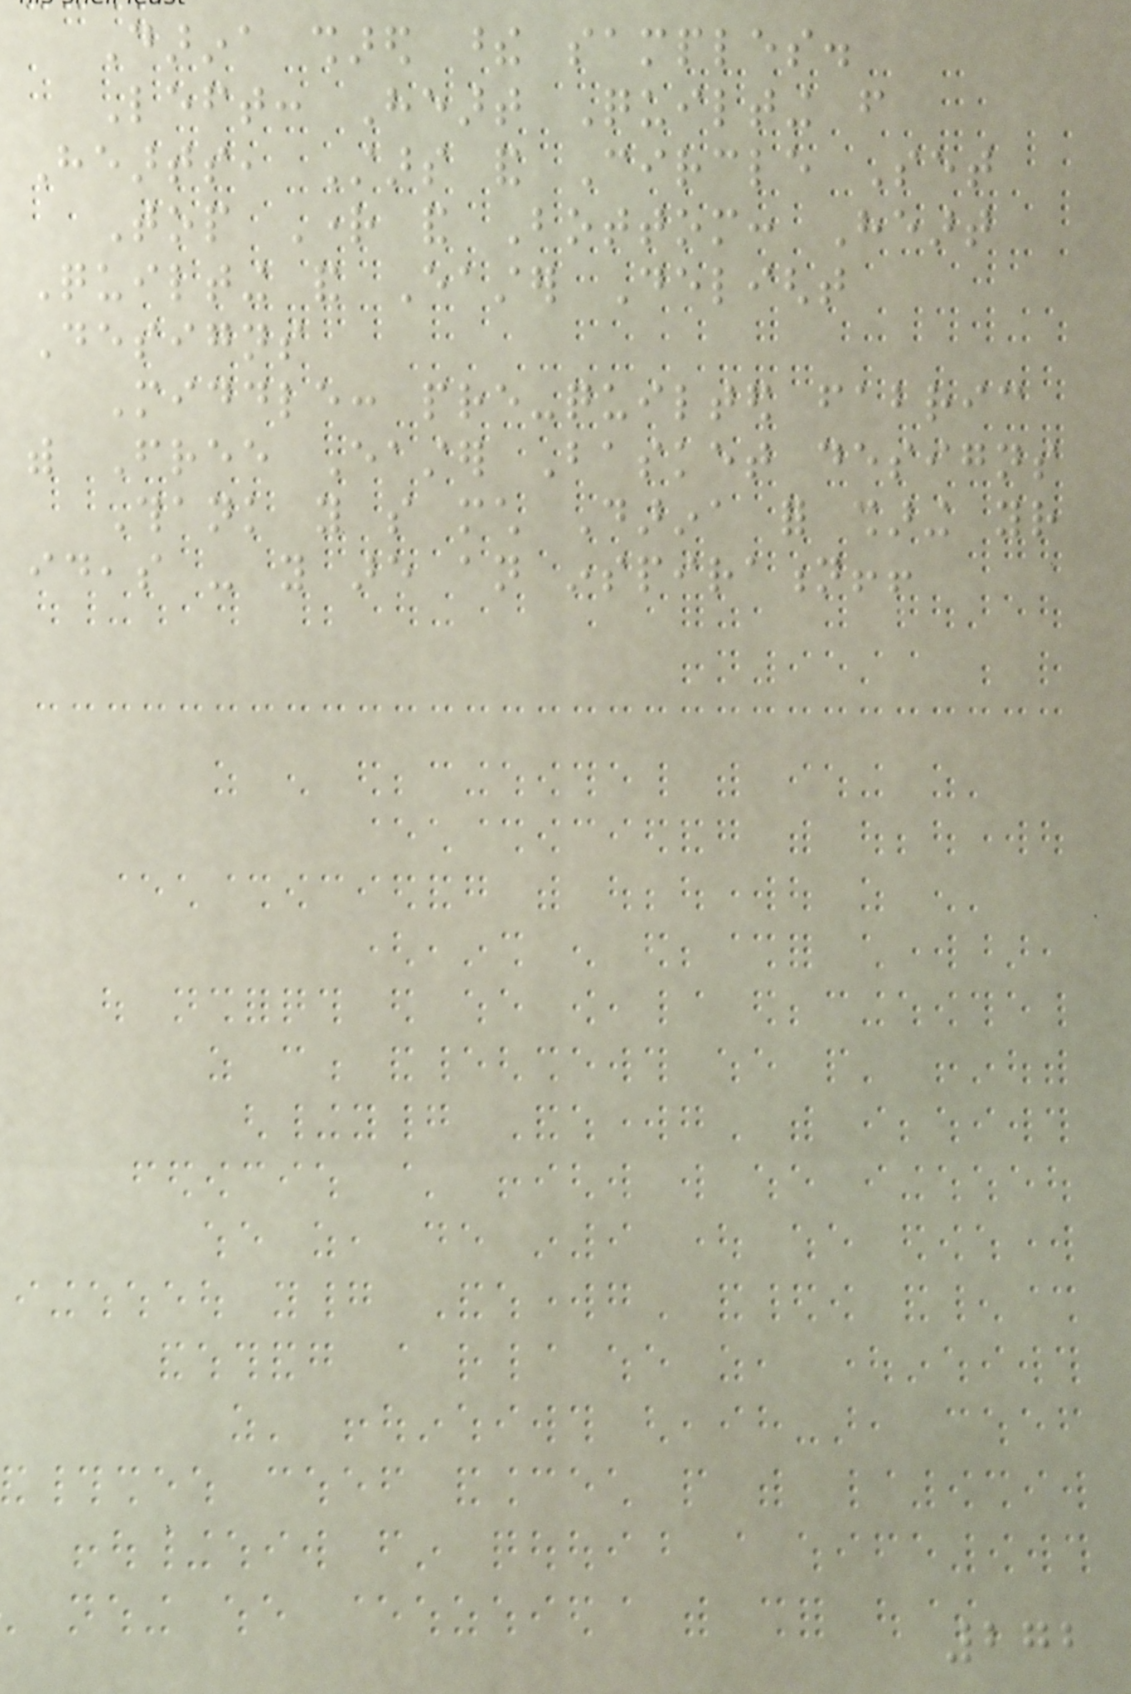Darina shared these samples.
Left: Heart Quilting from
Hearts, Stars and Circle Set
Top Right and Bottom: Heart
Quilting and Easter Delight
Designs
Middle: pre-quilted fabric
with Free Easter Basket designs
Thank you so much Darina for sharing your
ideas - you are an inspiration!!
272
